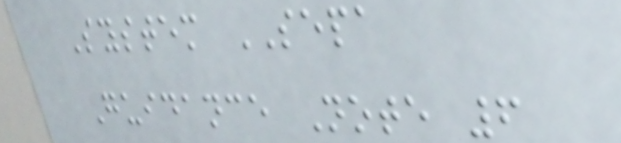System SEPA
Guidance Note 6
